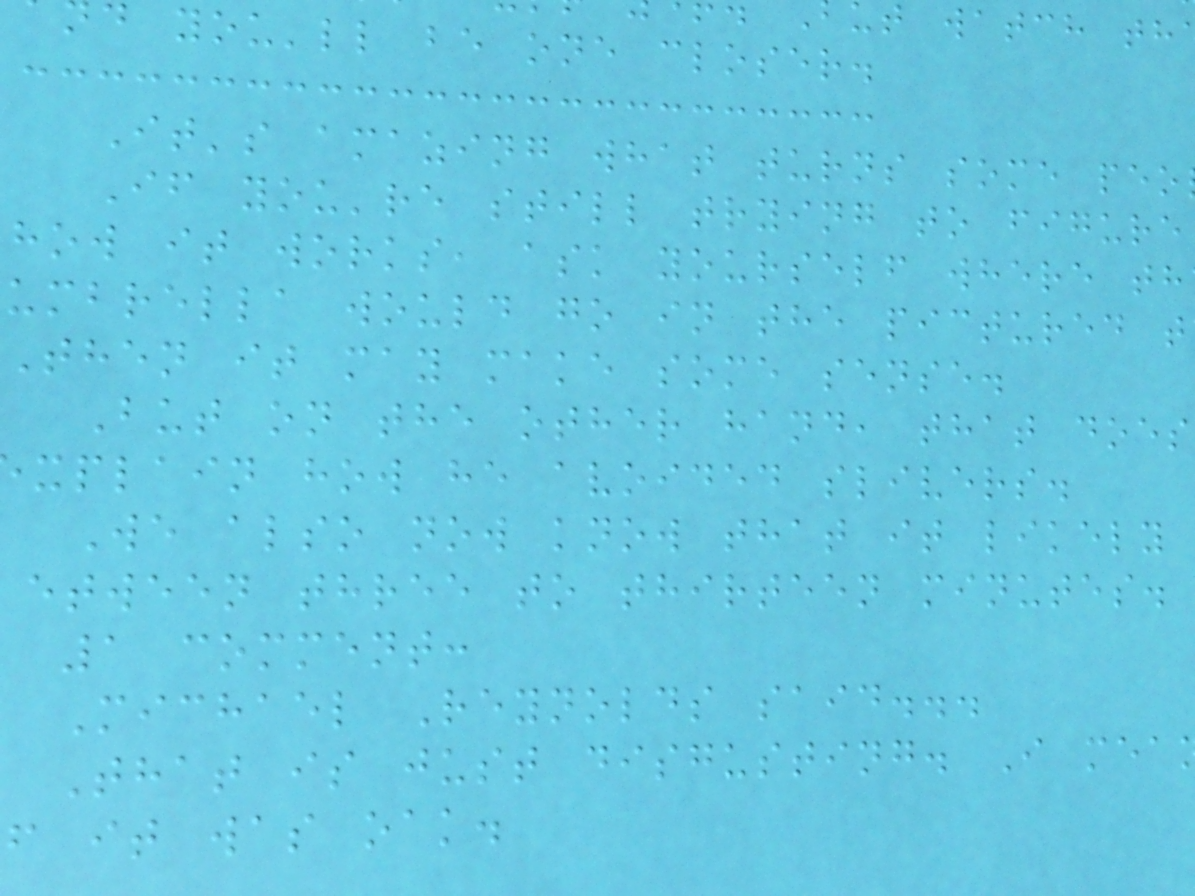d you'll be one closer.
It's amazing what turns some peo
If you're still trying to figure
how it works, ask yourself where th
umbrella would go in the pictured t
Then it may make some sense.
But on the other hand, that does
xplain how he avoided slivers.
We also now know that it likely
etween three to thirteen minutes.
1 comment:
Michael Reynolds said...
That is just disgusting. I mea
f it was oak.
